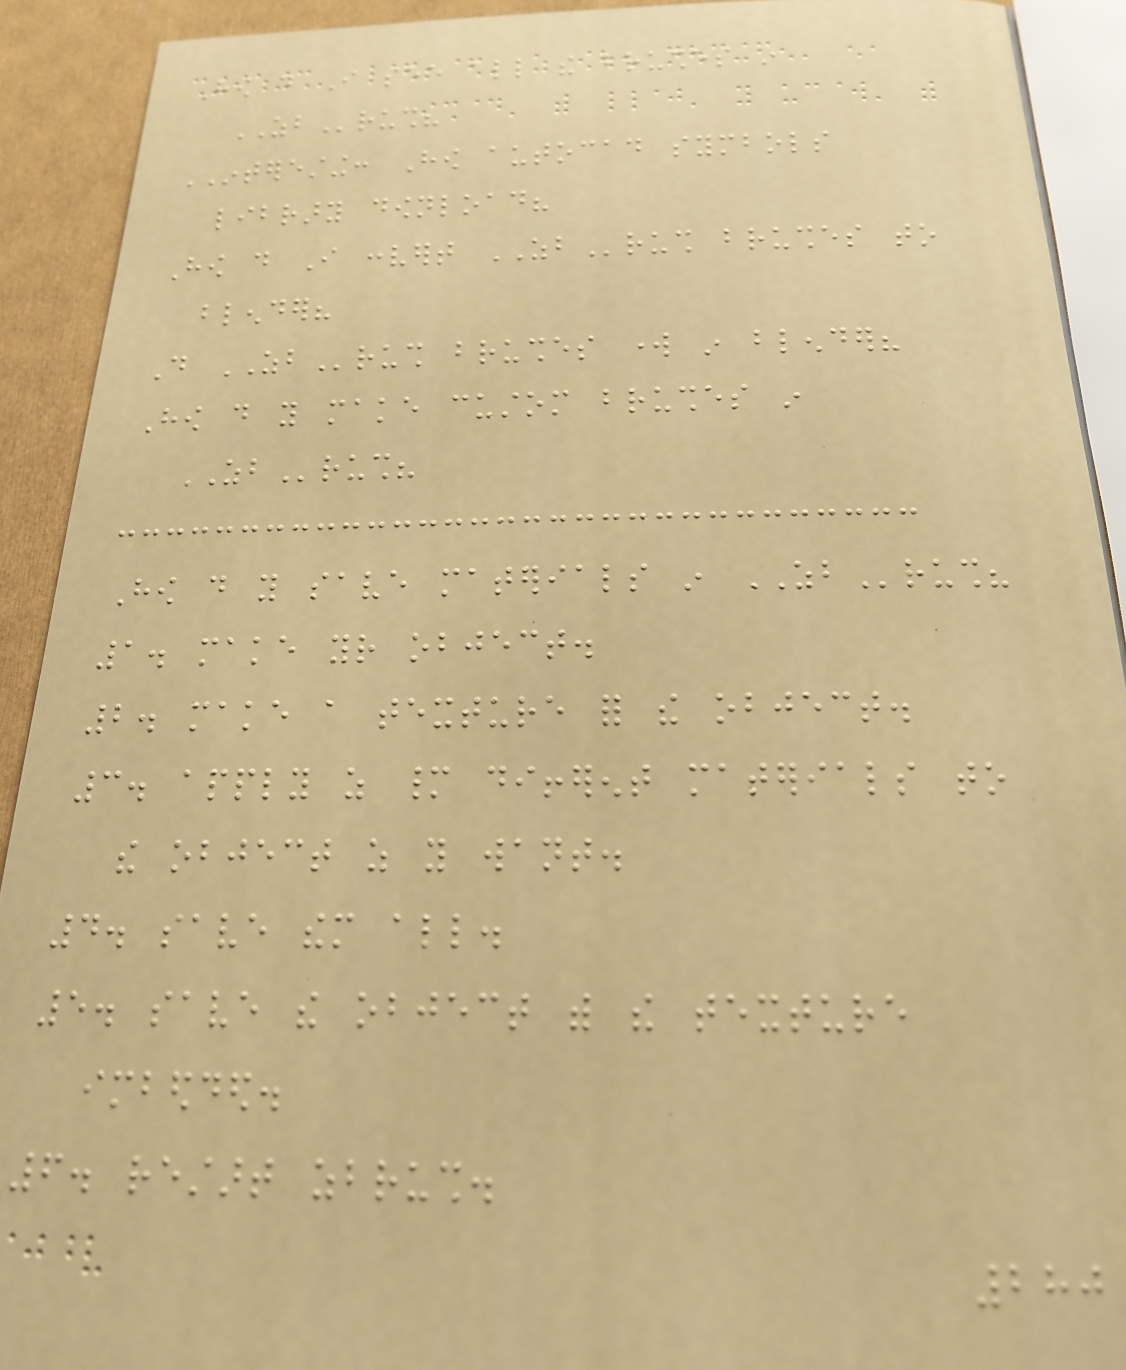How do I see all the brushes in
ZBrush?
INTERESTING: How autocad symbols
library download?
How do I convert ZBrush brushes to
blender?
Do ZBrush brushes work in blender?
How do you make custom brushes in
ZBrush?
How do you save materials in ZBrush?
1. make your object.
2. make a texture for the object.
3. apply as many different materials to
the object as you want.
4. save them all.
5. save the object with the texture
imbedded.
6. restart zbrush.
280
